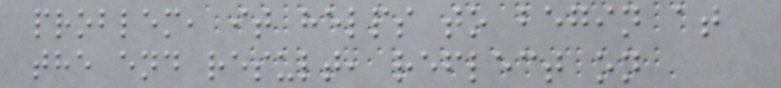problem, it helps to begin at
the end result, reflect on
